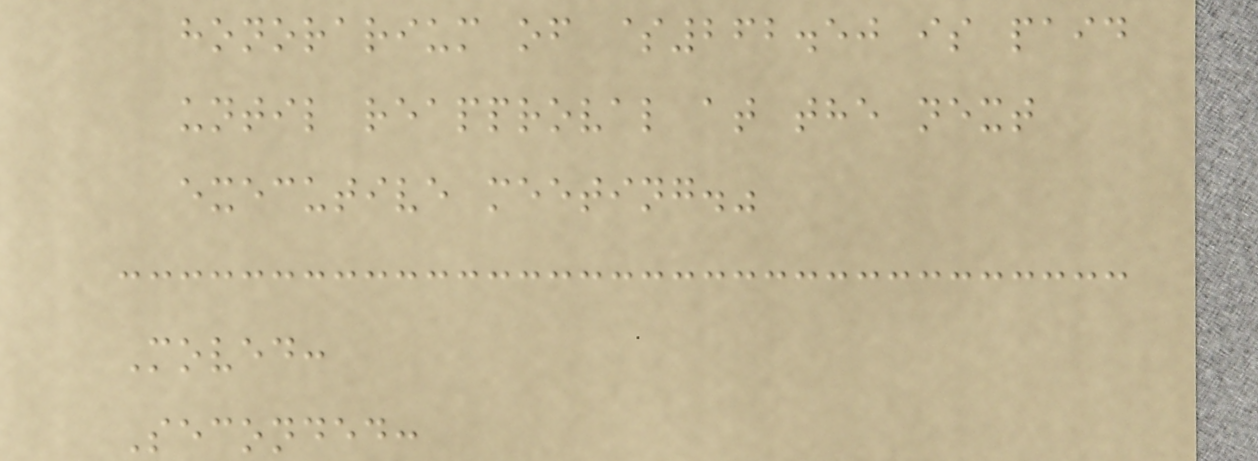honorarium of $262.50 is paid
until reapproval at the next
executive meeting."
Moved:
Seconded:
